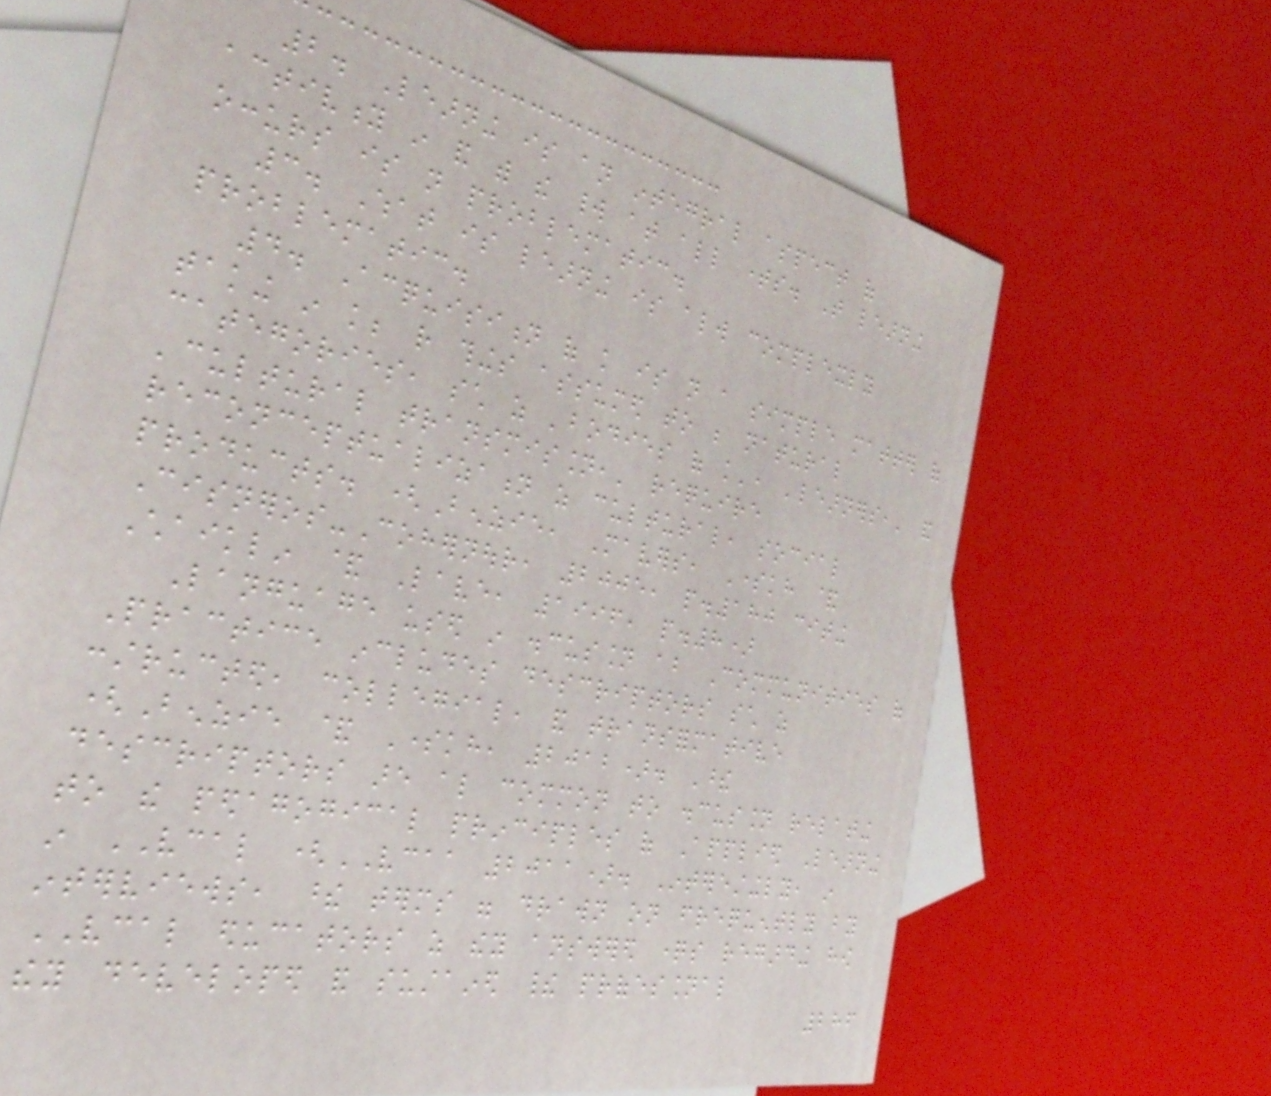2. Learning is an integral aspect of
activity in and with the world at all times. That learning
occurs is not problematic.
3. What is learning is always complexly
problematic.
4. Acquisition of knowledge is not a simple matter of
taking in knowledge; rather things assumed to be natural
categories, such as 'bodies of knowledge', 'learners,' and
'cultural transmission,' require
reconceptualization as cultural, social
products. (Benzie, Mavers, Somekh &
Cisneros-Cohernour, 2005, p.180 citing
Chaiklin & Lave, 1996, p.8)
Language used in discussion about Communities of
Practice includes descriptors such as
constructed, collegial, and transformative
(Benzie & Somekh, 2012). These
descriptors are also common to discussion relating
to the pedagogical principles of Applied Learning
in VCAL (VCAA 2011). Interestingly, in
interviews, these terms were drawn on frequently by
VCAL educators as they answered questions regarding how
they developed and sustained their professional
286
